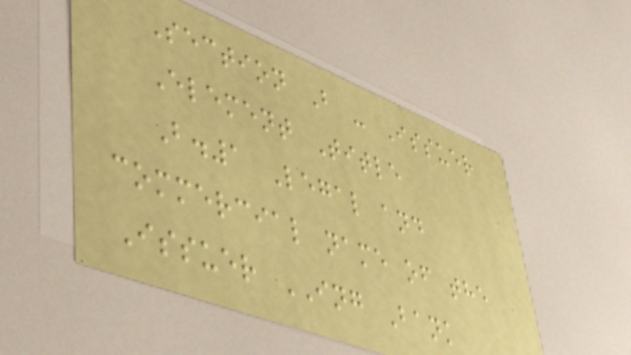Section B - Issuer
Element Title
B.1 Legal and
commercial name of the
Issuer ING Bank
